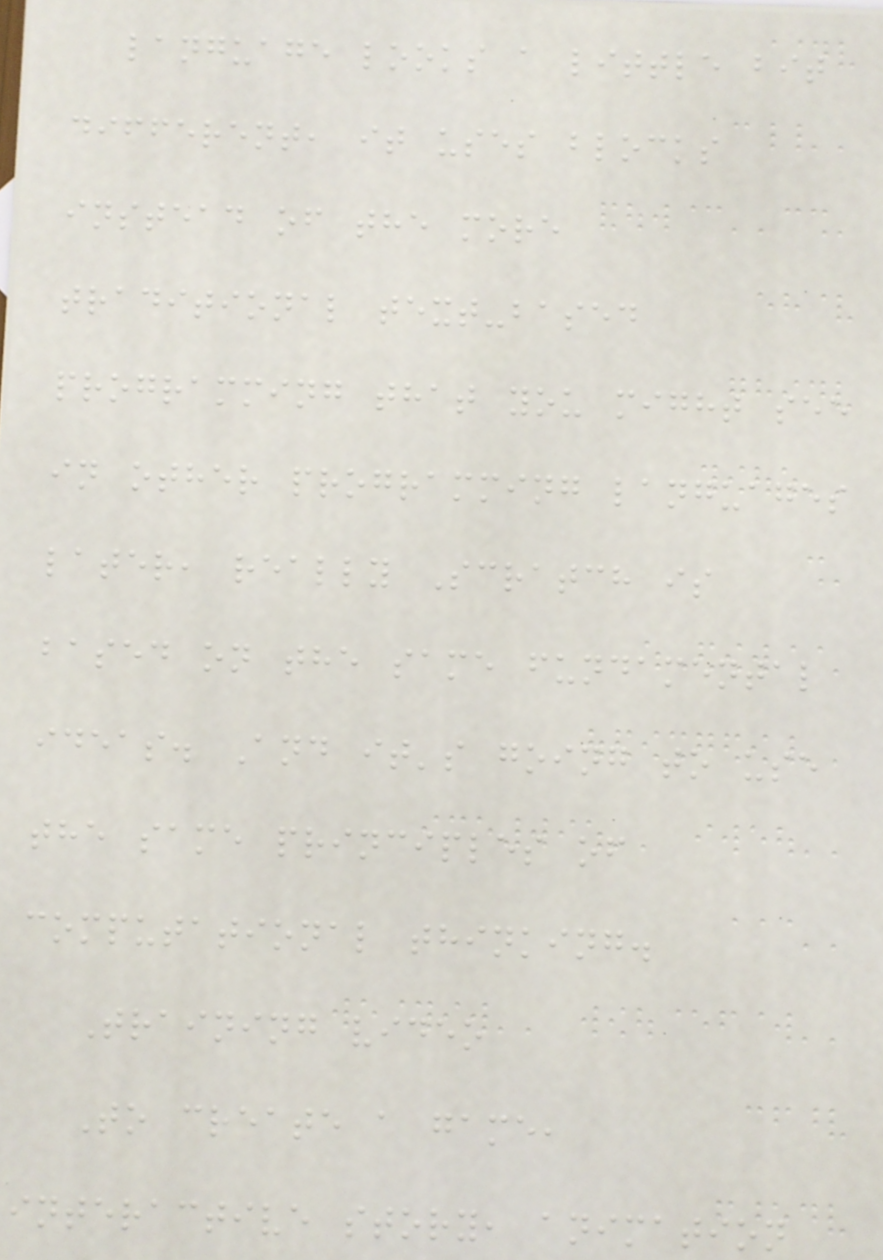language looks a little bit
different, it uses blocks
instead of the more
traditional text-based
programming that you might see
in other programming languages
later, really Scratch is
based on the same fundamental
ideas. And it's going to use
the same principles of
computational thinking.
Training video
To create a game,
interactive story, animation
